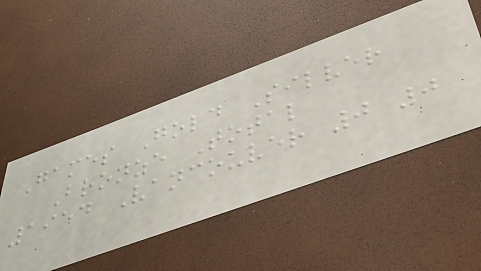Games Gold Silver
Bronze Total
1954 Vancouver 0 0
